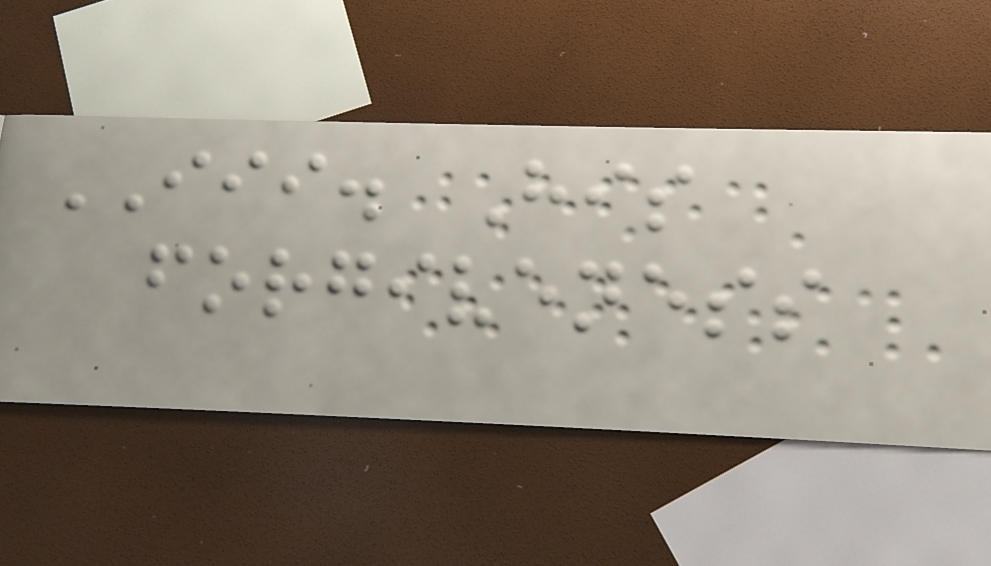III. His
forgiveness
